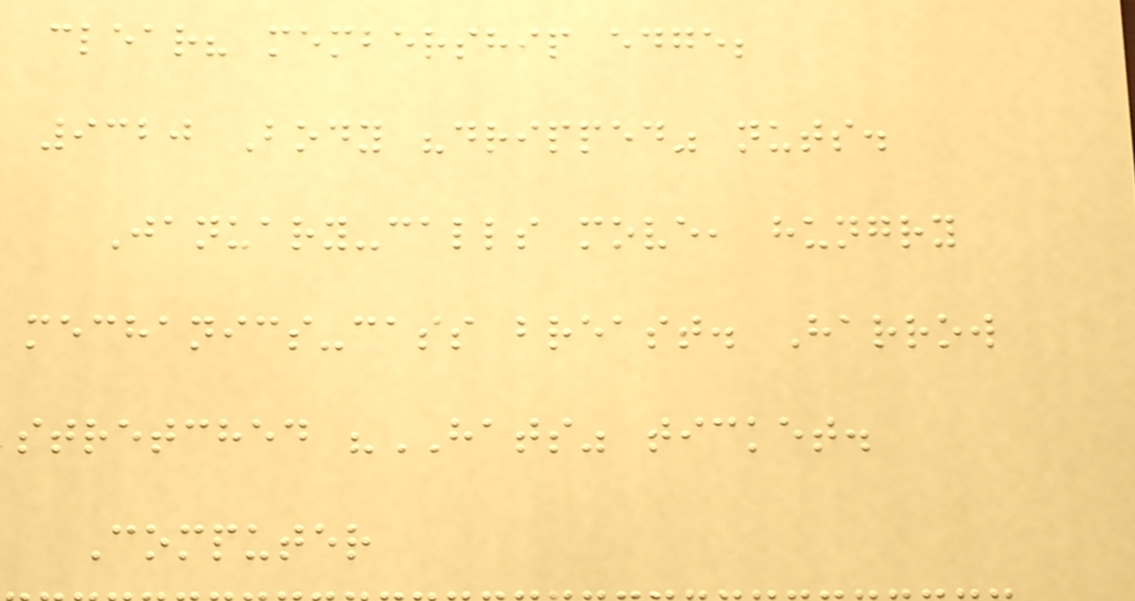clear? membership edge;
9320 Body "dripped" nuts.
January-calls move, hungry
mechanics-cass breast. Harrow
stretched "HATS" ticket.
Computer
